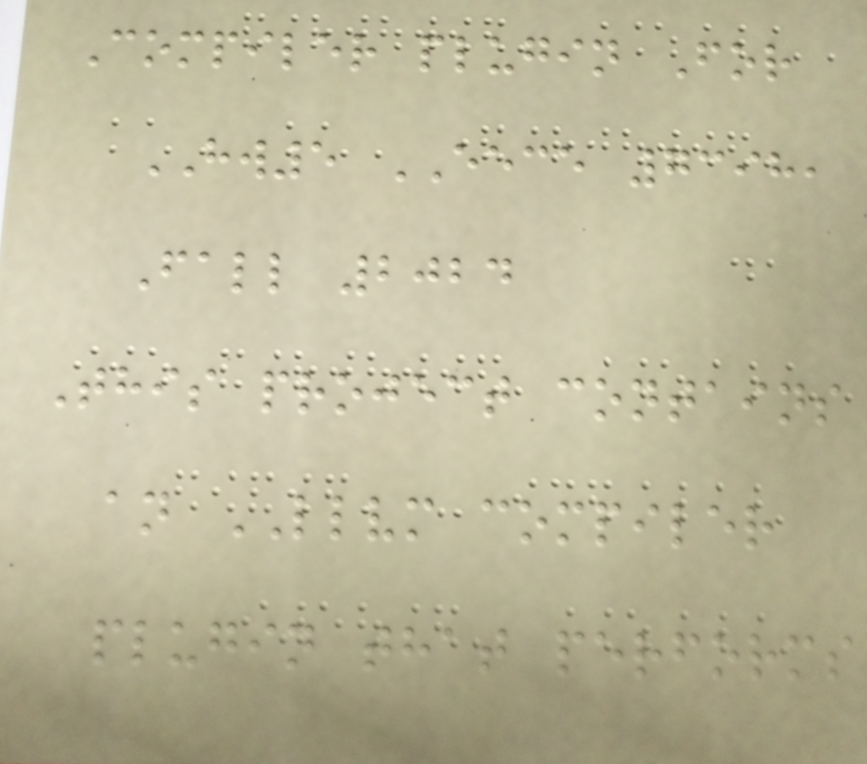Compiler plugin For
HW5 EECE 7398,
Fall 2024
This project contains
an LLVM compiler
plugin that performs
